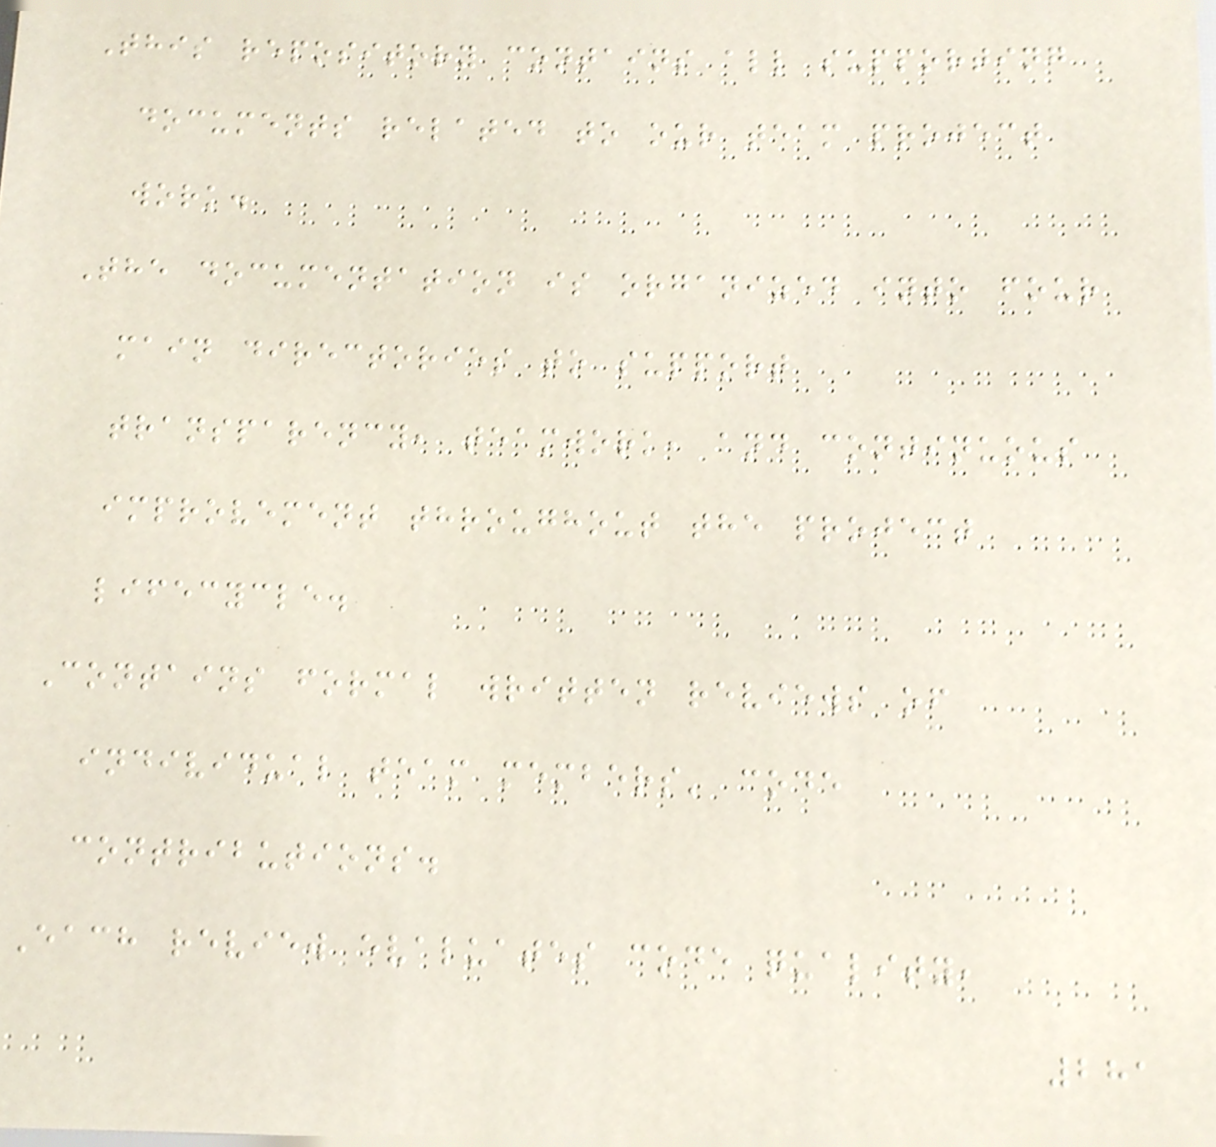This repository contains all supporting
documents related to our team project
work.
The documentation is organized into four
main directories to support
transparency, teamwork, and continuous
improvement throughout the project
lifecycle.
Contains formal written reviews of
individual team members' code
contributions.
Each review evaluates code quality,
281
